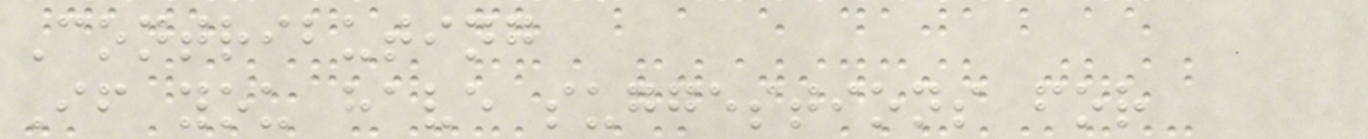Contributing
If you have suggestions for
